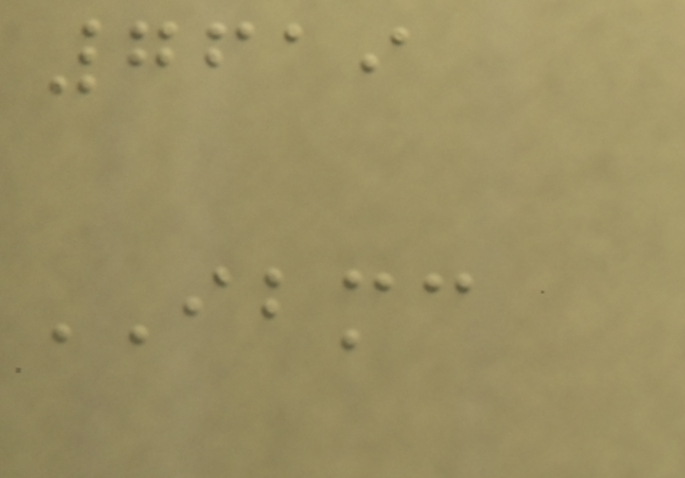7619
IBMC
